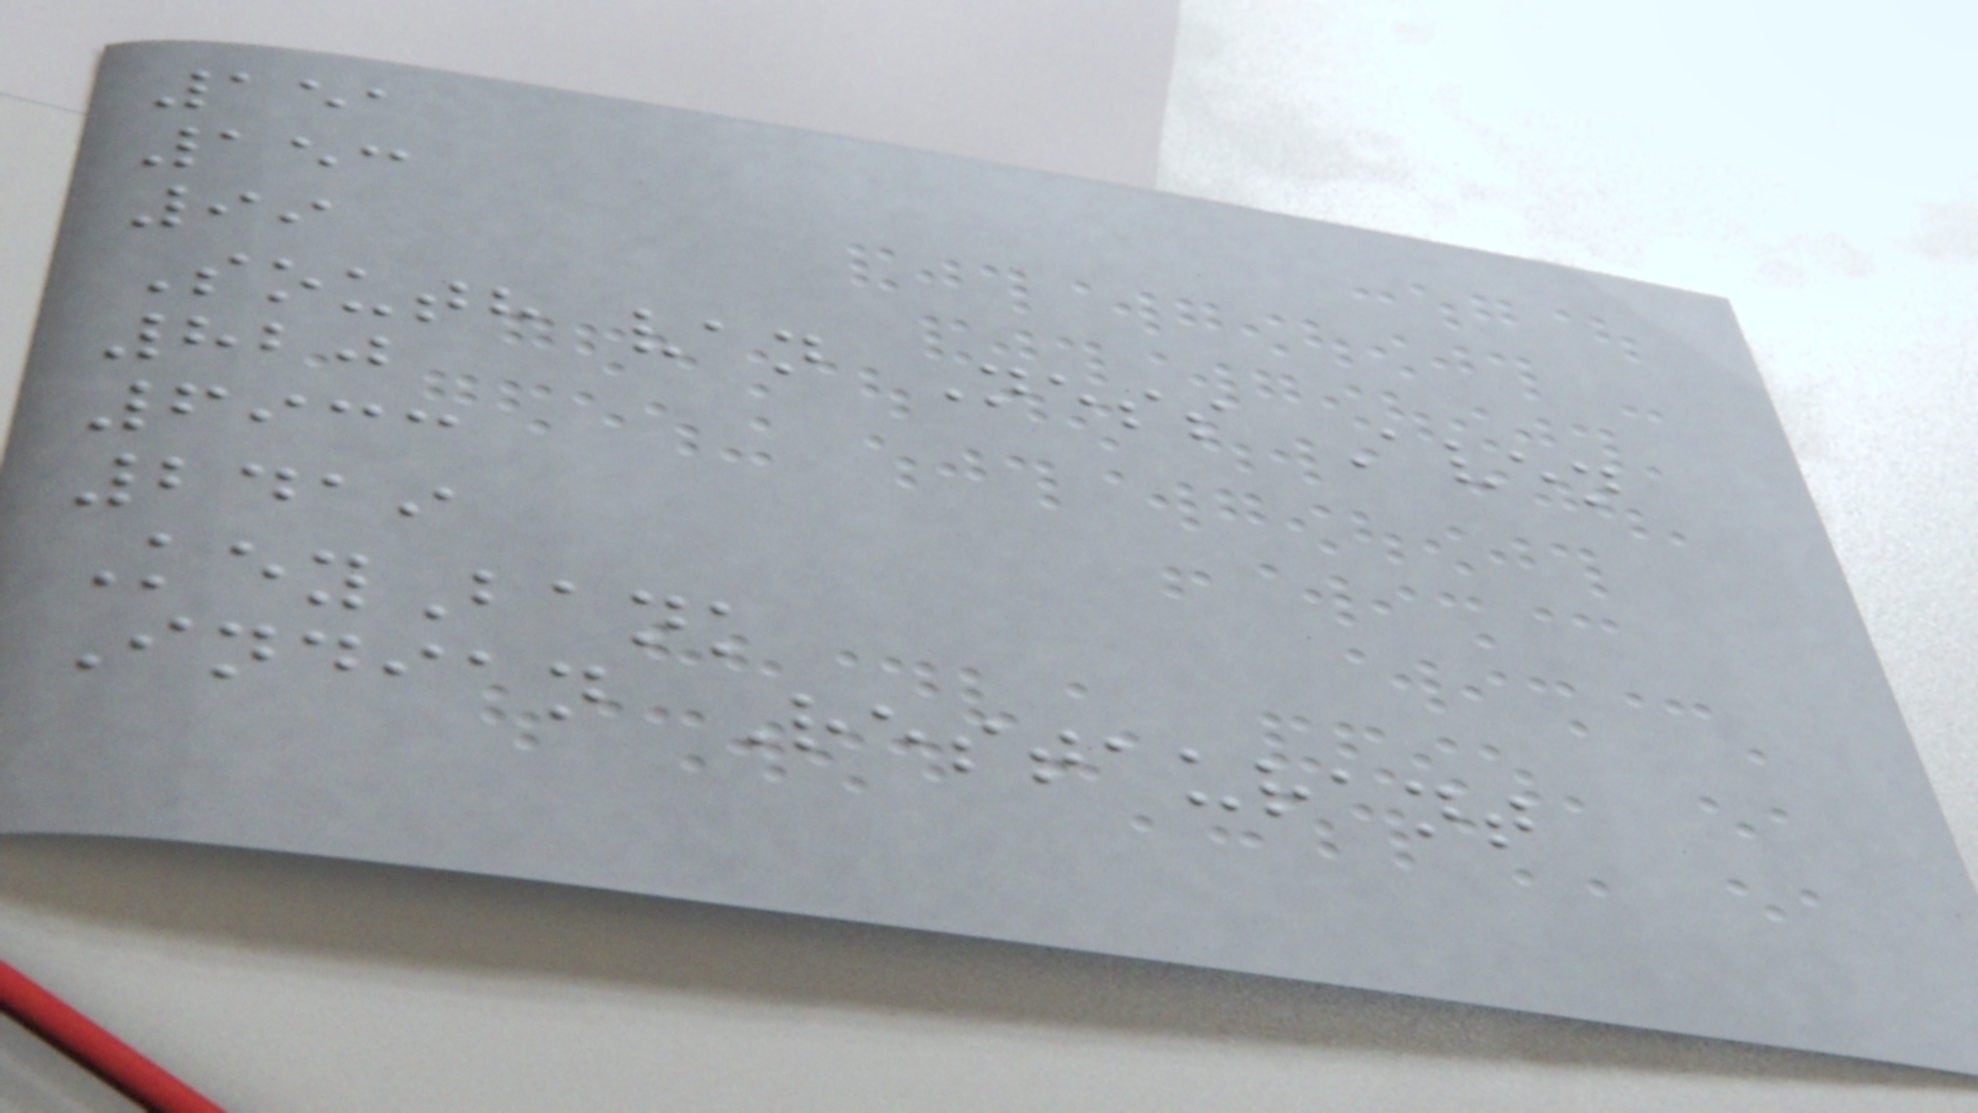151
153
99
South van Ness Aven
820
6933
2419
KeyBank
Indian Restaurant
